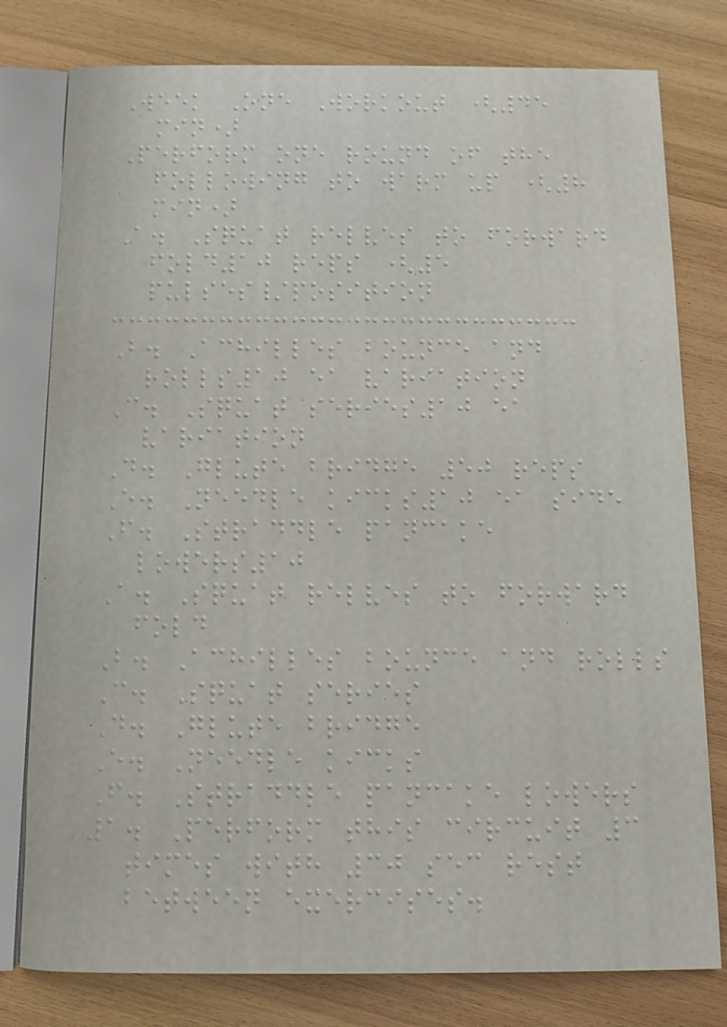Week One Workout (45
min)
Perform one round of the
following to warm up (8
min)
A. Squat relves to forward
fold10 reps (5
pulses/position
B. Achilles bounce and
rolls10 ea variation
C. Squat series10 ea
variation
D. Glute bridge 50 reps
E. Needle kicks10 ea side
F. Straddle pancake
lowers10
A. Squat relves to forward
fold
B. Achilles bounce and rolls
C. Squat series
D. Glute bridge
E. Needle kicks
F. Straddle pancake lowers
1. Perform this circuit 3
times with 30 sec rest
between exercises.
